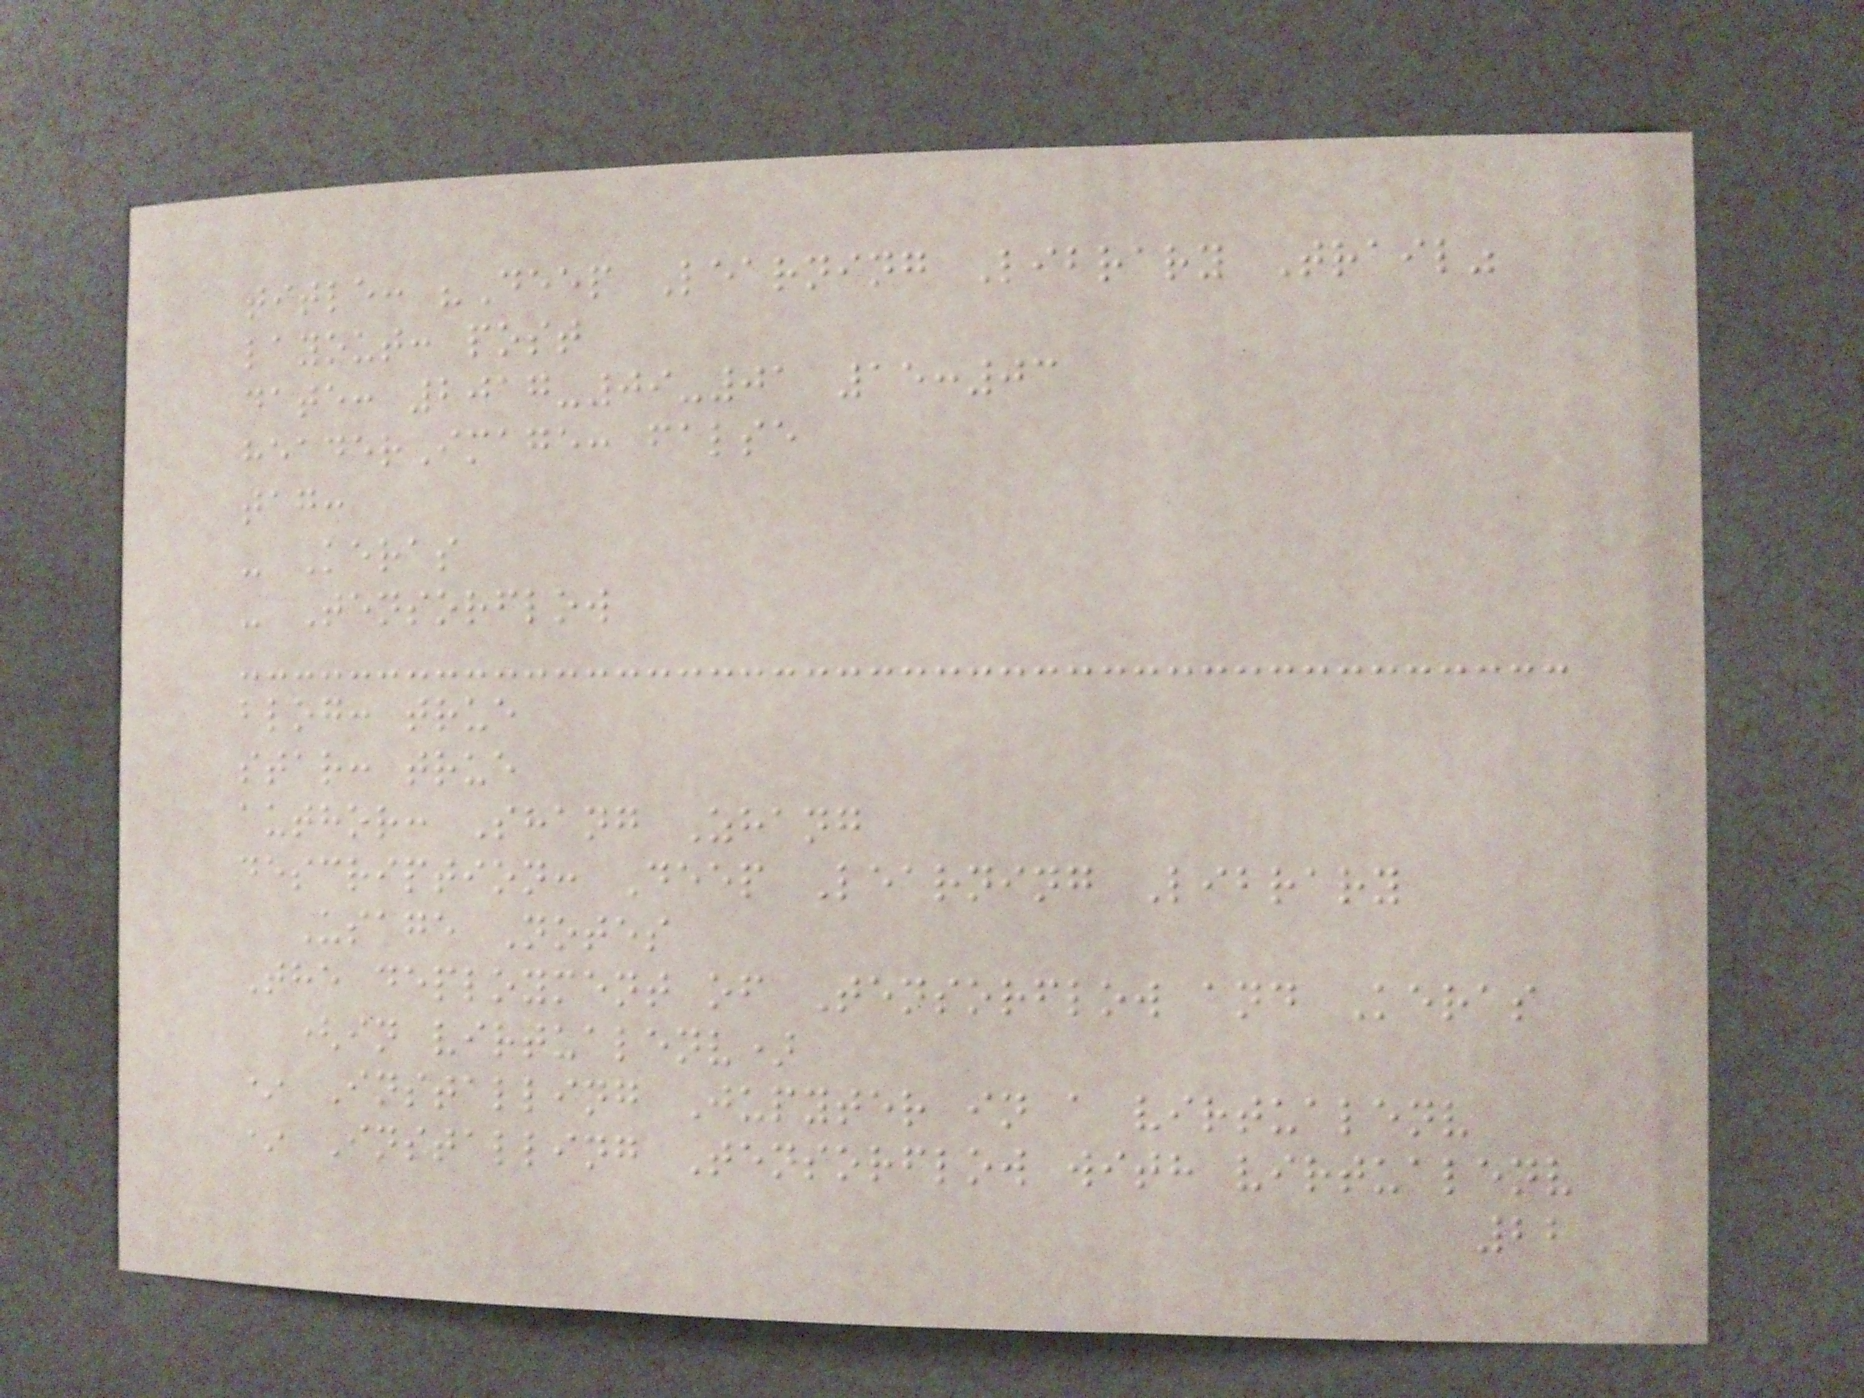title: "Deep Learning Library Trail"
layout: post
date: 2017-09-01 15:03
headerImage: false
tag:
- Keras
- Tensorflow
blog: true
star: true
author: Shang Zhang
description: Deep Learning Library
Usage Notes
The deployment of Tensorflow and Keras
(in virtualenv)
* Installing Jupyter in a virtualenv
* Installing Tensorflow with virtualenv
22
